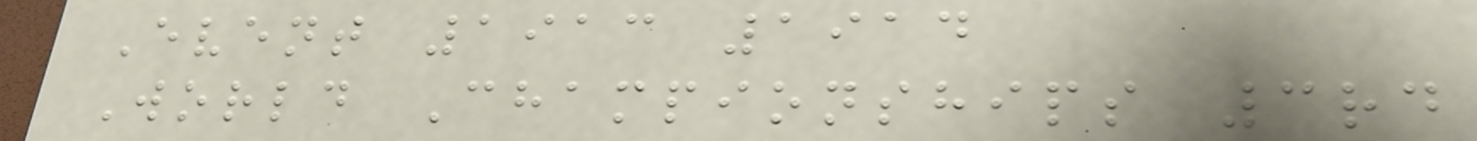Event 1913 1914
World Championships 3rd
